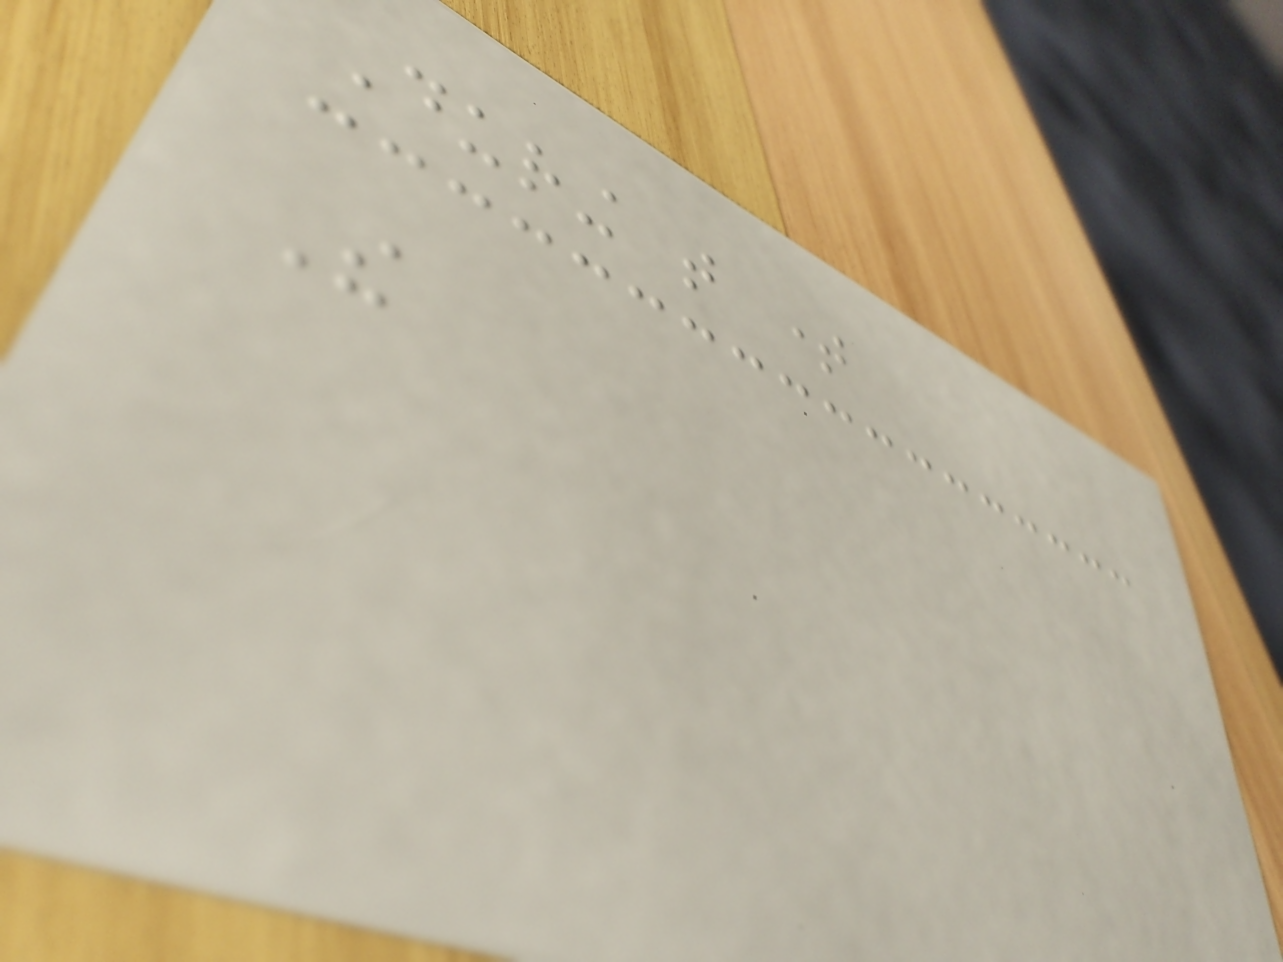During that time
The
